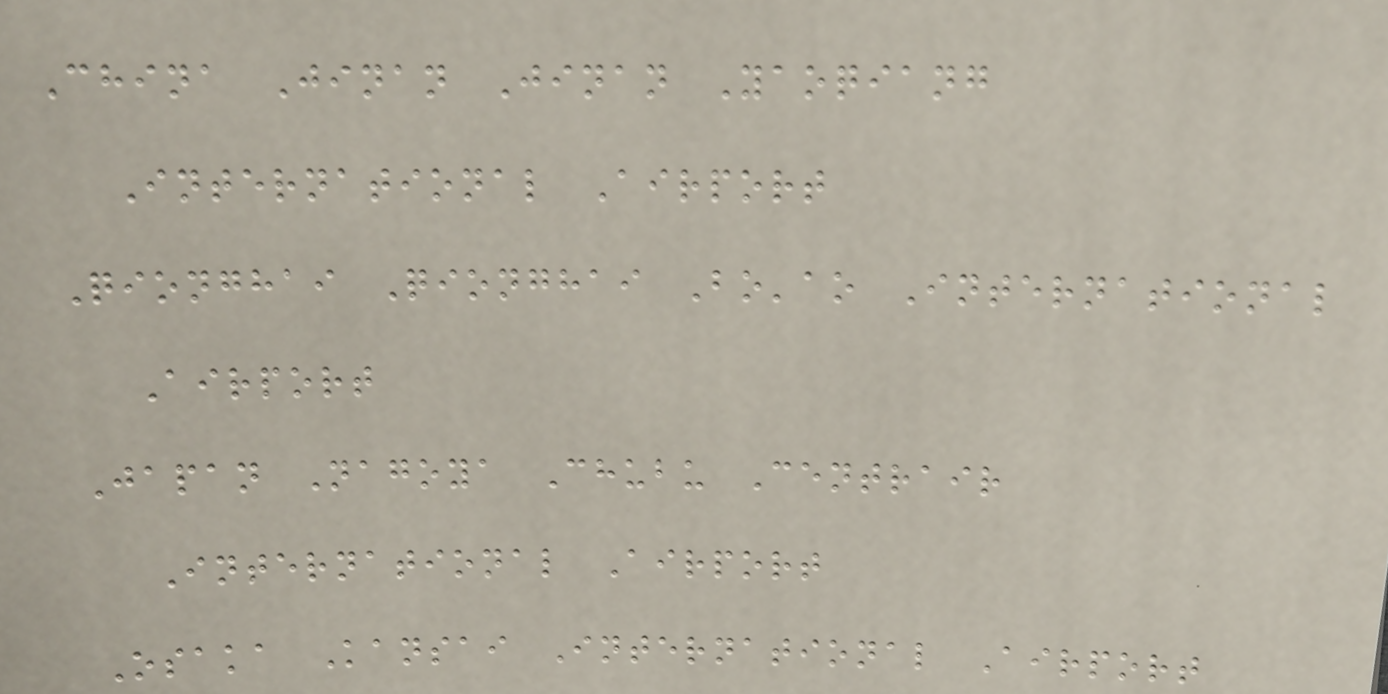China Jinan Jinan Yaoqiang
International Airport
Qionghai Qionghai Bo'ao International
Airport
Japan Nagoya Chubu Centrair
International Airport
Osaka Kansai International Airport
